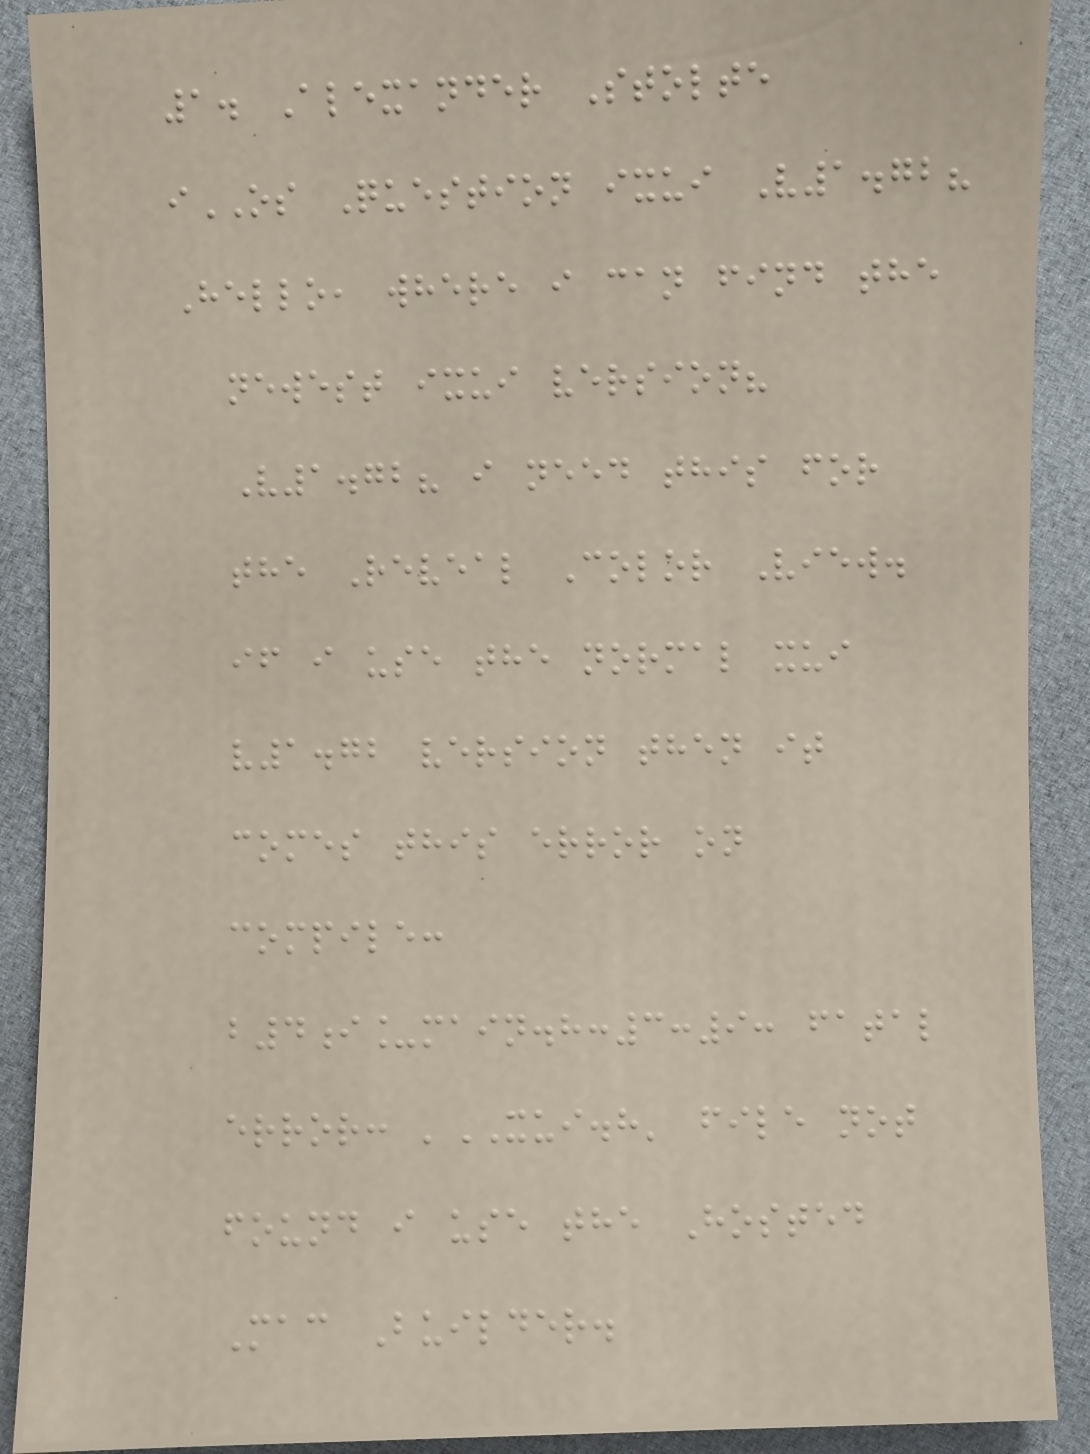1. Alexander Stolte
iOS Question ixui V1.72?
Hello, where i can find the
newest ixui version?
V1.72? i need this for
the Reveal Color View.
if i use the normal xui
v1.72 version then it
comes this error on
compile:
b4i_main.h:3:9: fatal
error: 'XUI.h' file not
found i use the Hosted
Mac Builder.
